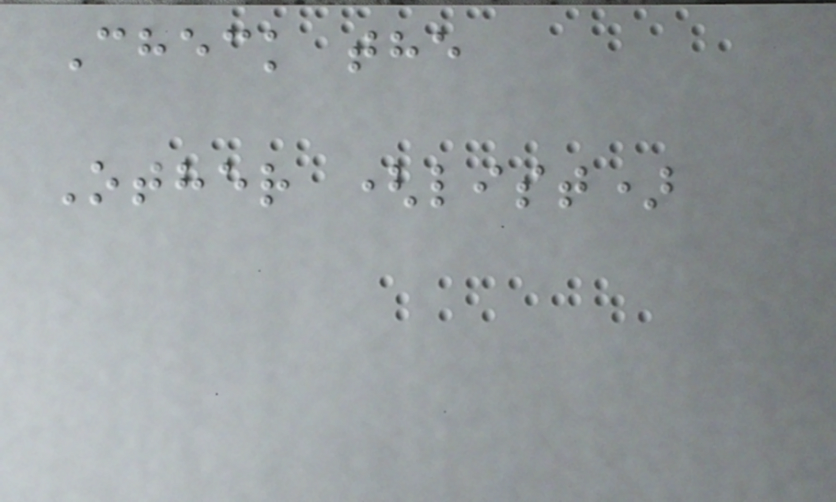Check the
Other (list)
